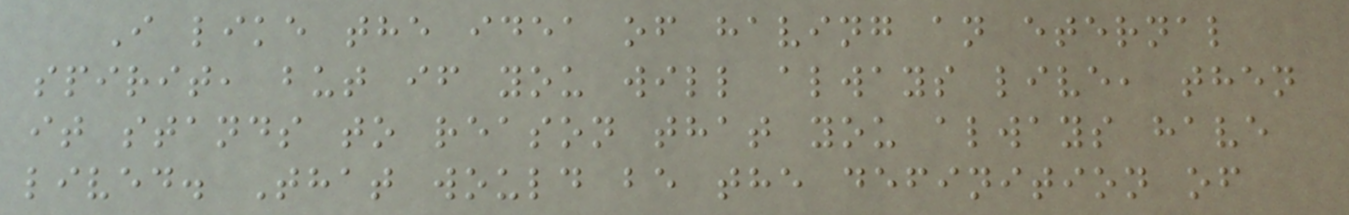I like the idea of having an eternal
spirit, but if you will always live, then
it stands to reason that you always have
lived. That would be the definition of
